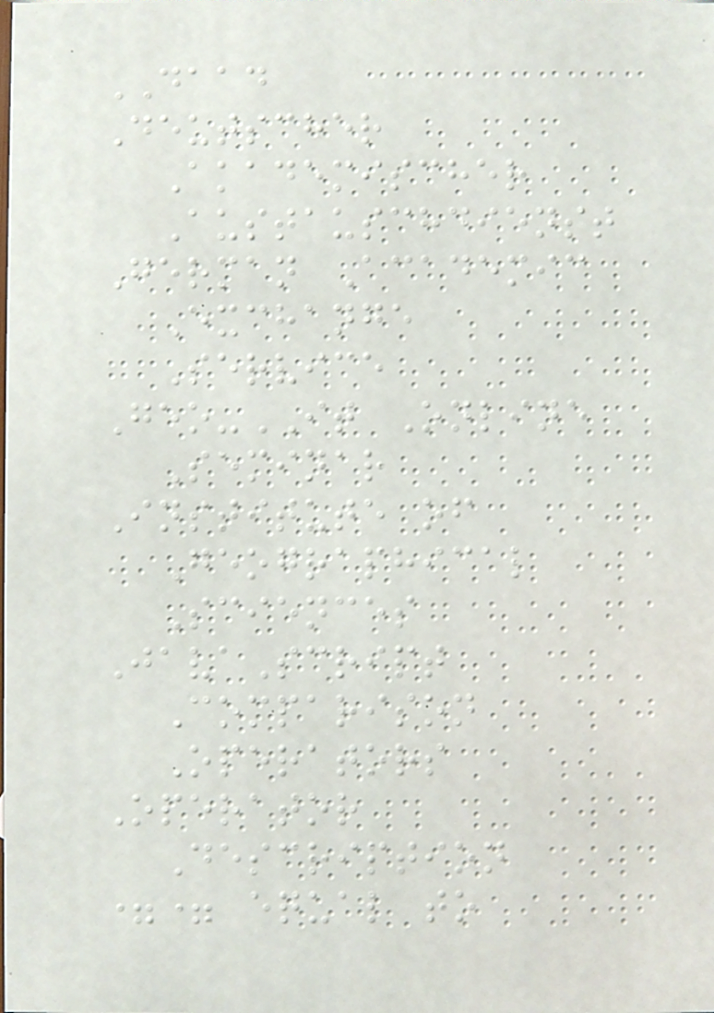DAAD
Deutscher
Akademischer
Austauschdienst
German Academic
Exchange
Service
Geo-IT Online
Seminar
Institute of
Geographical
Sciences
JavaScript
Comparison
Operators
Operator
Description
== equal to
